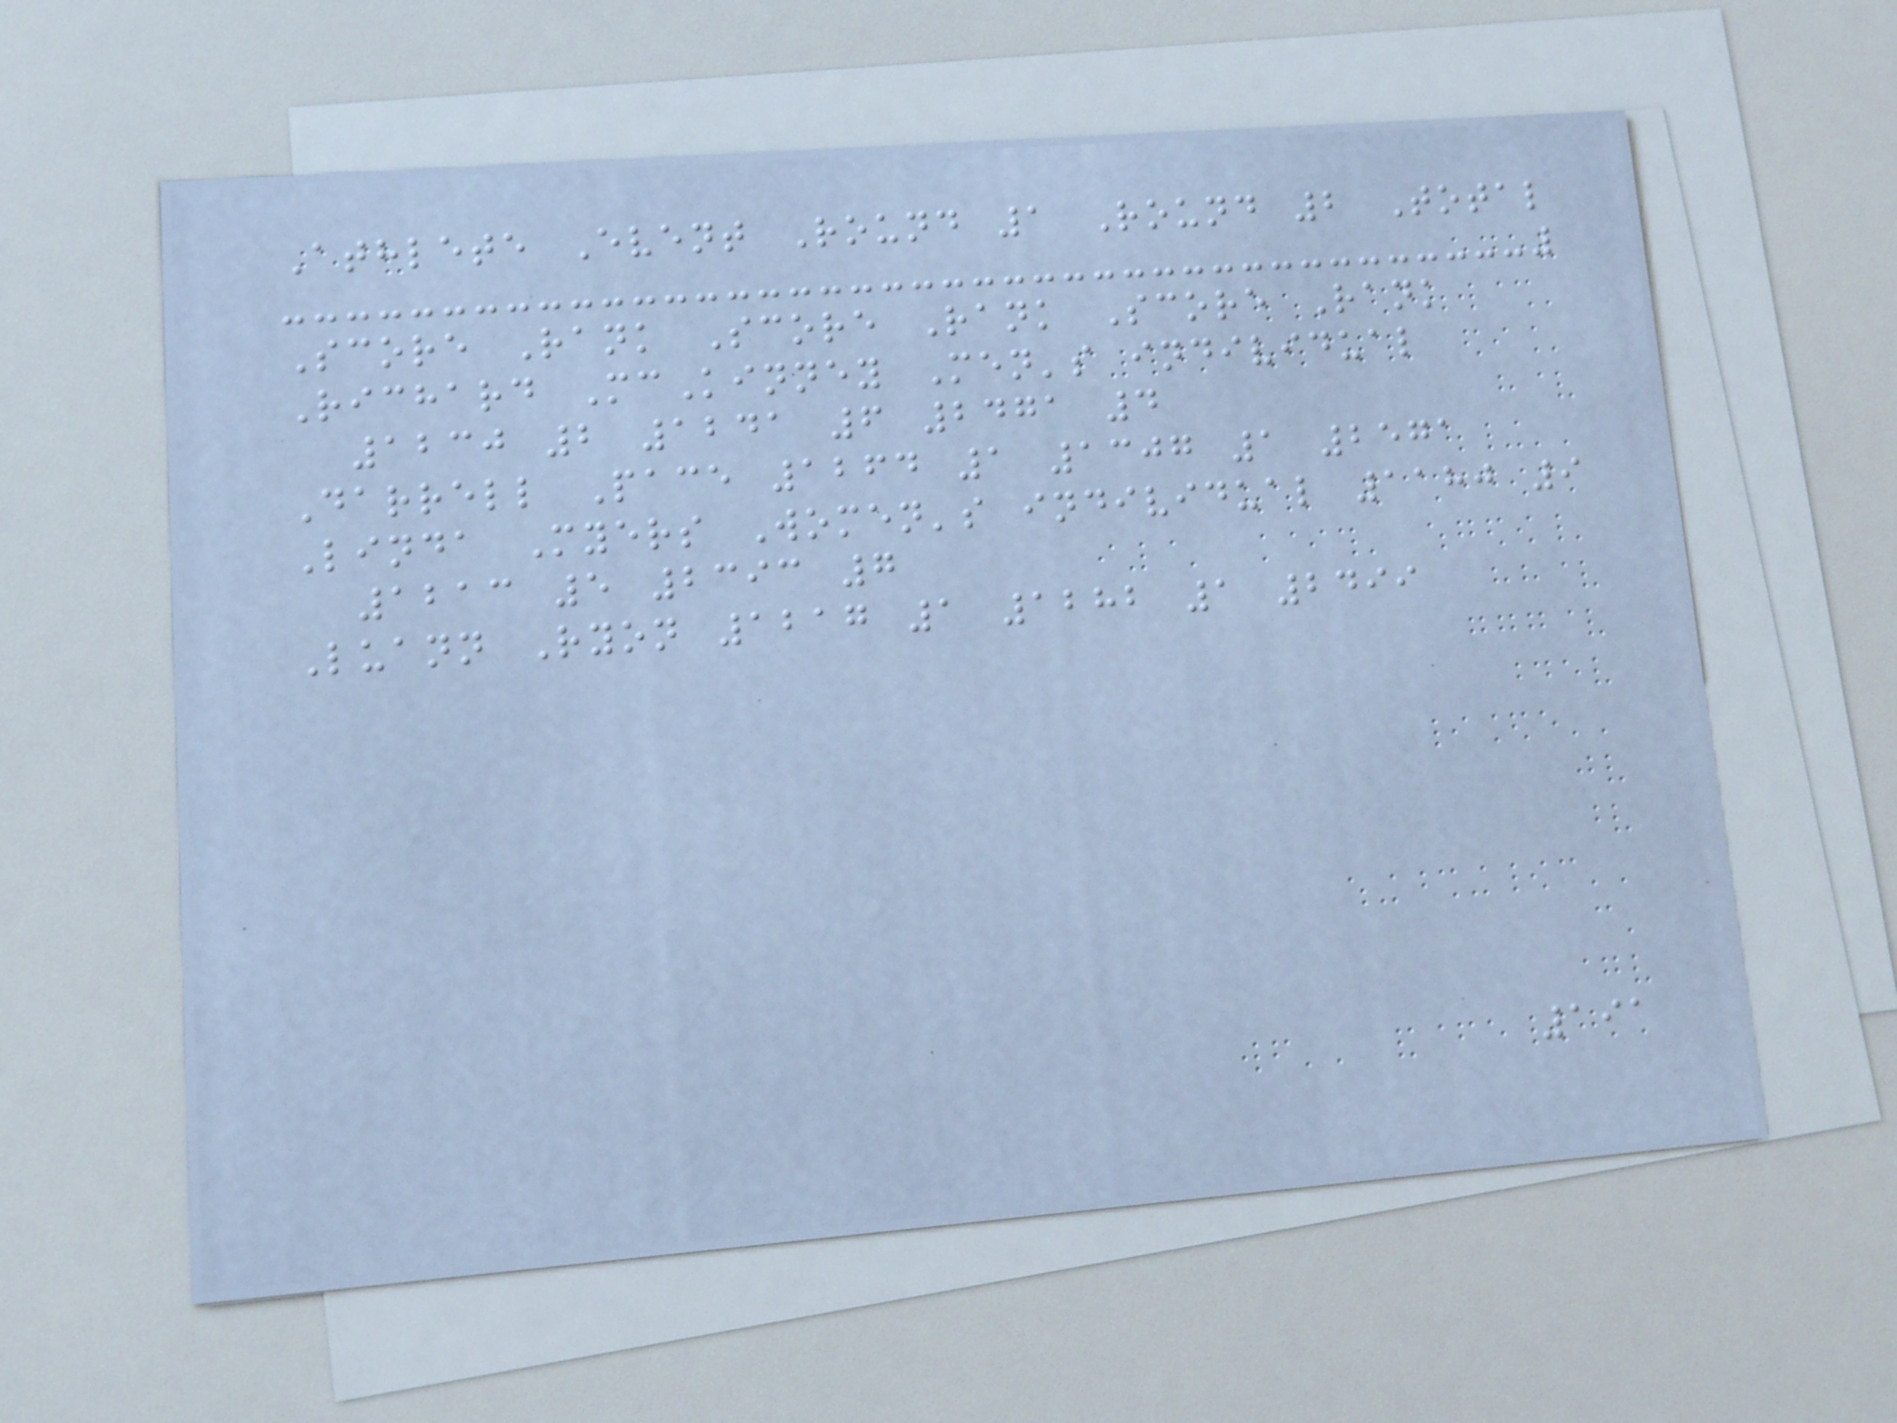Athlete Event Round 1 Round 2 Total
Score Rank Score Rank Score Rank
Richard McKinney Men's individual
1230 2 1241 6 2471 4
Darrell Pace 1264 1 1307 1 2571
Linda Myers Women's individual 1180 9
1213 5 2393 7
Luann Ryon 1217 1 1282 1 2499
191
